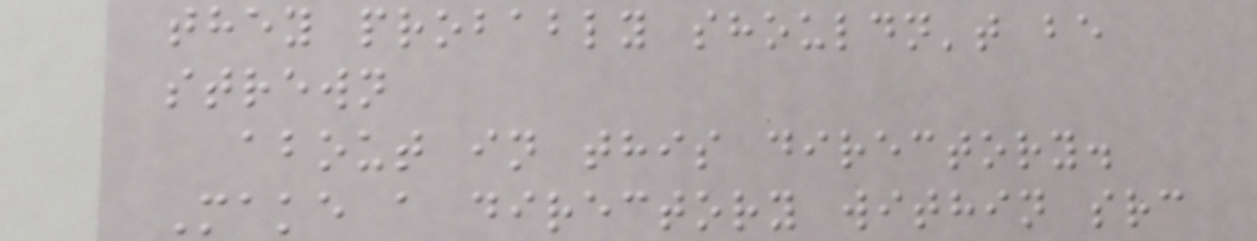they probably shouldn't be
strewn
about in this directory.
Make a directory within src
